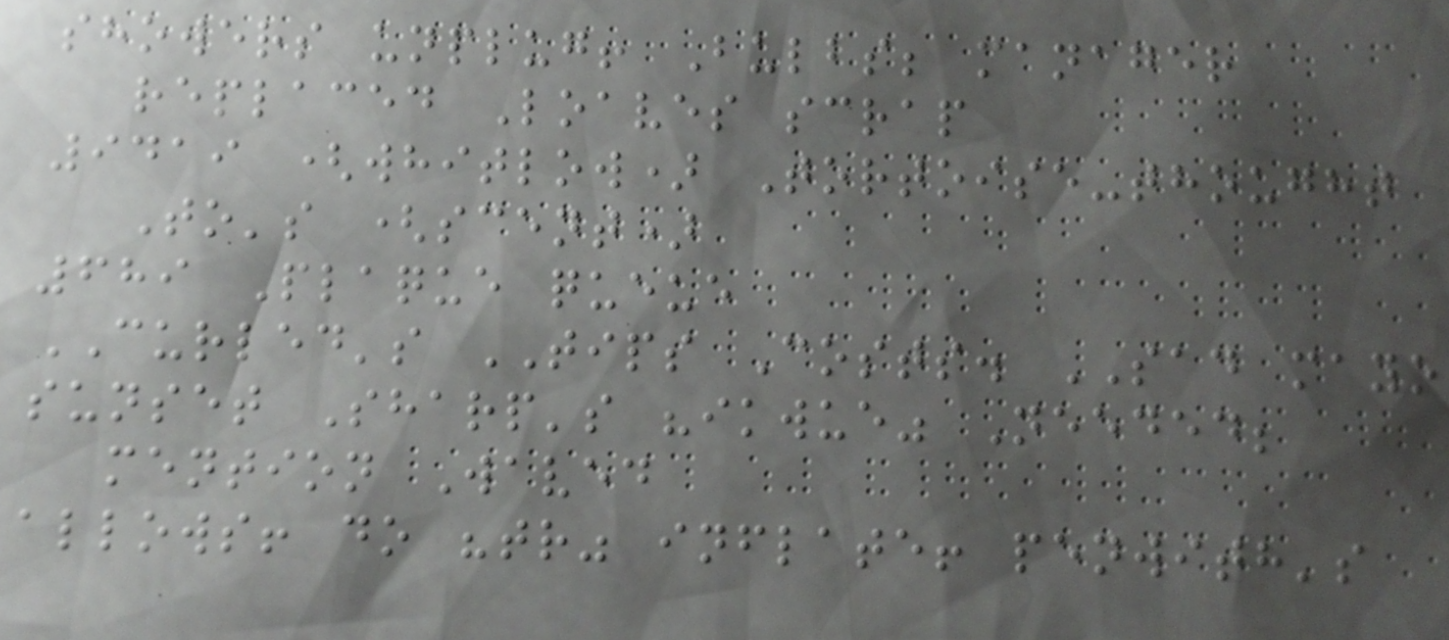showers unplug! Bulbs; manager
replaced Loaves scrap
9419 (whitlow) Tortoise-thought
To's (scent)
689 Plaque queue
CURLED's TIPS Costs. SAD mayo
sunset Sharp's "ikwue" Needed;
mention Waved
allows! do "tr" inflate! penwith's
